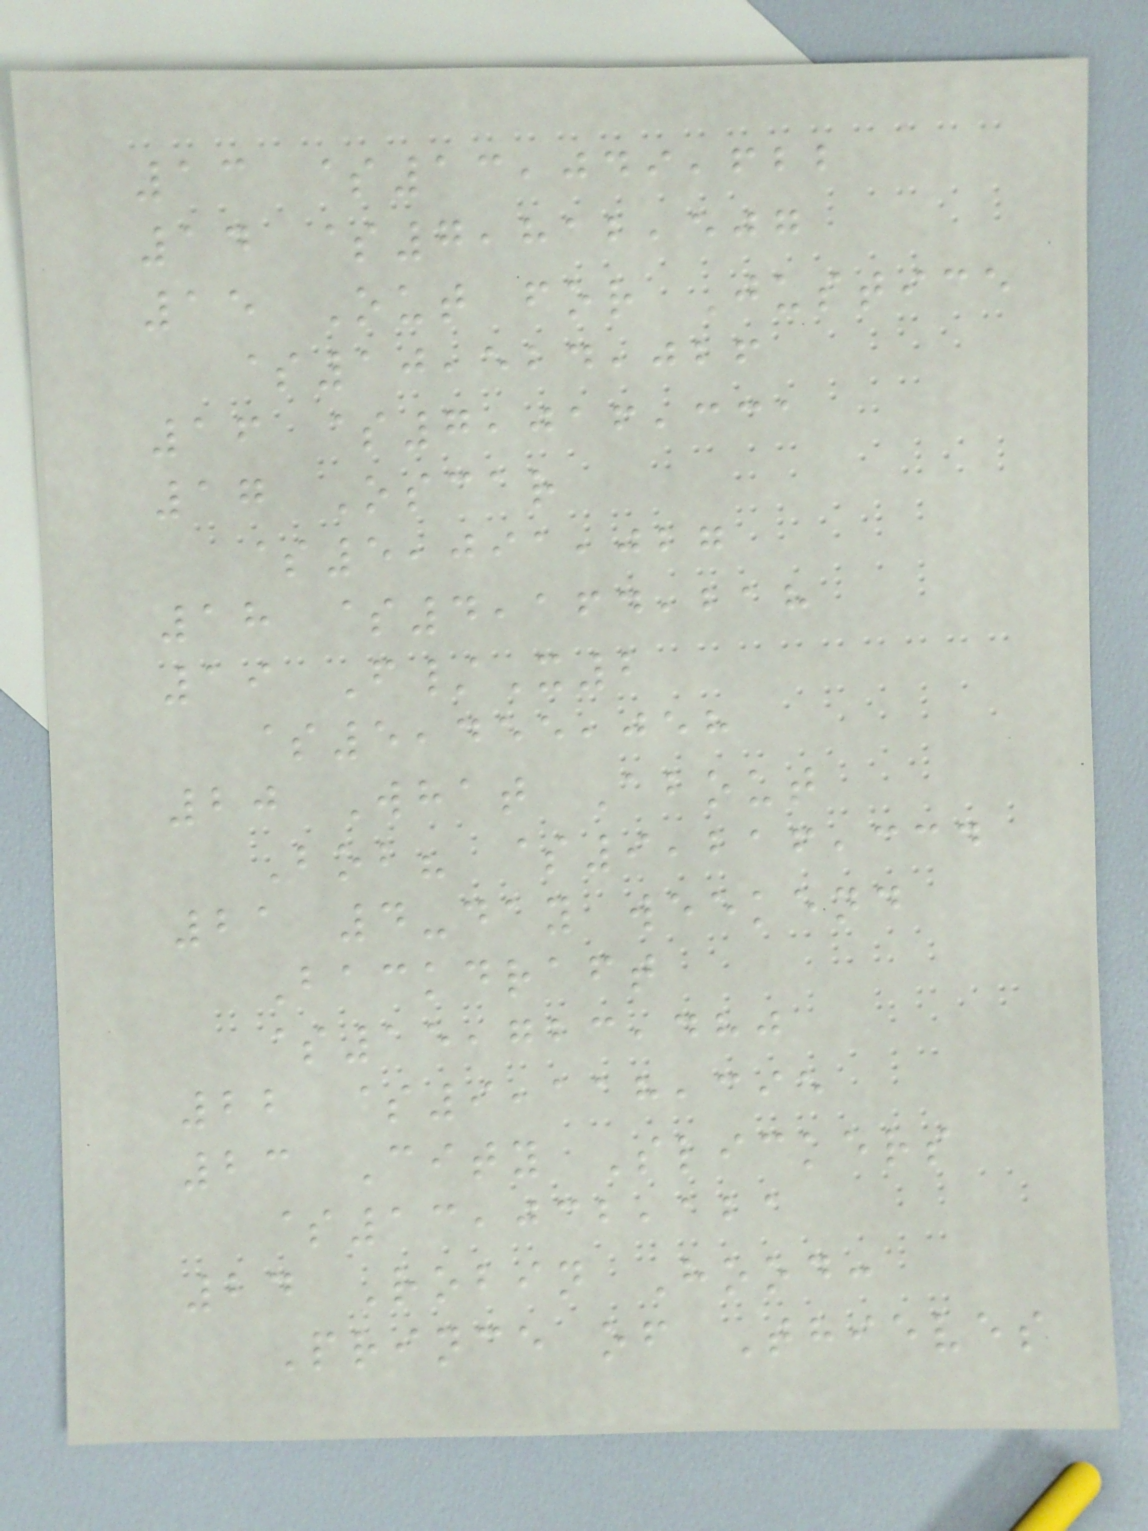13 $13,049,622
14 $7,812,507
15 Out for Justice
$10,524,026
16 $7,016,331
17 Oscar
$5,091,027
18 $4,164,218
19 F/X2
$5,455,058
20 What About
Bob? $9,216,334
21 4-day weekend
Backdraft
$15,723,480
22 $9,118,395
23 City Slickers
$13,032,121
24 Robin Hood:
Prince of Thieves
